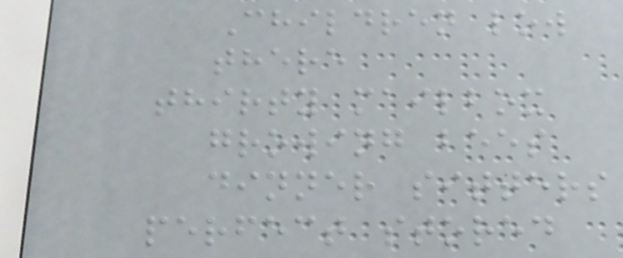Children low
there
thirty mailbox
growing bees
dinner sitters
perfect stored
